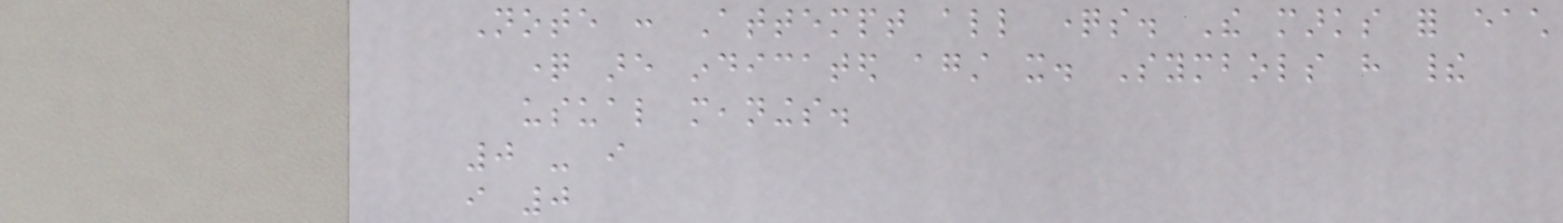Note : Attempt all questions. The marks for each
question are indicated against it. Symbols have their
usual meanings.
0 - i
i 0
